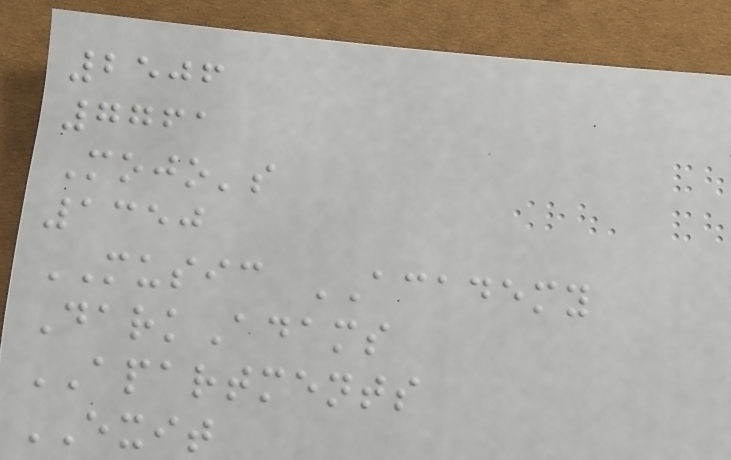2506
7761
Mojo's
1350
MUSIC ACADEMY
DarkAdams
APARTMENTS
EXIT
